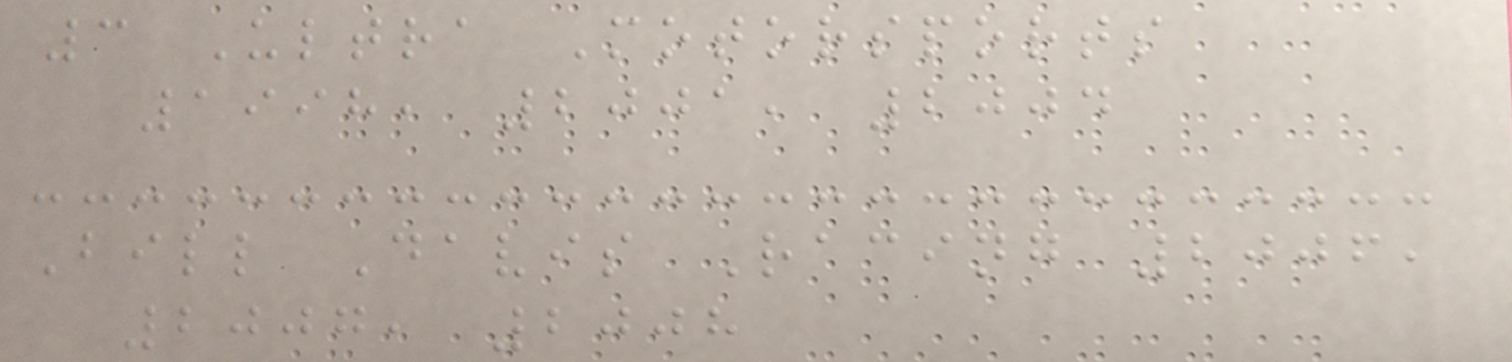3 Ultra Motorsports
1998, 2001, 2004
Bill Davis Racing 2006,
2007, 2008
